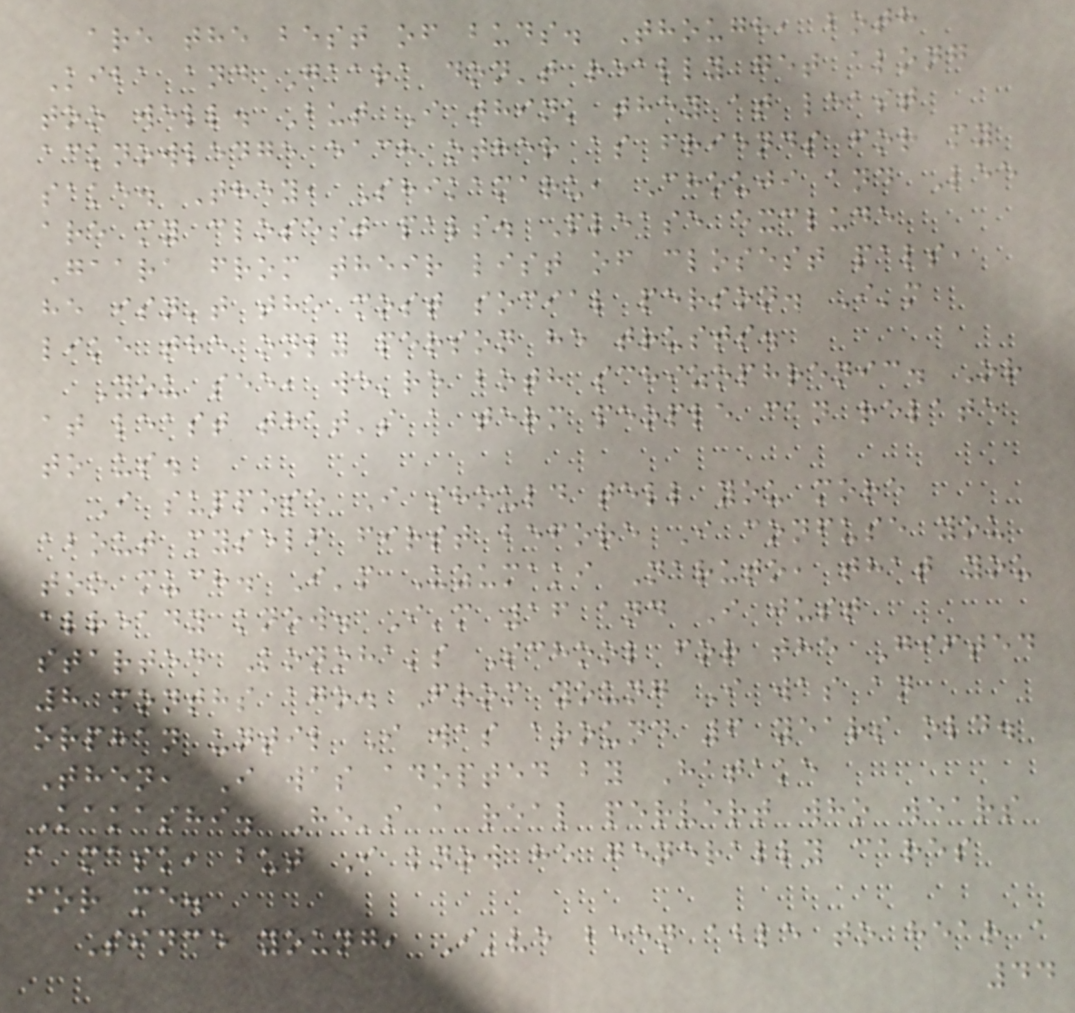are the best of buds. Though, both
Kiba and Gaara don't really get along
too well. But I think they at least
acknowledge each other as friends for my
sake. They, Shikamaru, Chouji and Lee
are my closest pals. Please exclude
Gaara from their list of closest pals,
he isn't the most social person. I'm
like the only person he trusts.
You see, we're both schizophrenic. Or
at least that's a term people can relate
to us.
I suppose I should tell you more
about myself first before I confuse you
too much. I'm Uzumaki Naruto, that you
already know. I'm 16 and I just
started Konoha's School for the Gifted
8 months ago. From young I was an
orphan until I was around 6 years old.
Then, I was adopted by Hatake
Kakashi. He's a real pervert who wears
a mask, but I know he generally cares
for me.
Since young, I've been able to hear a
44
